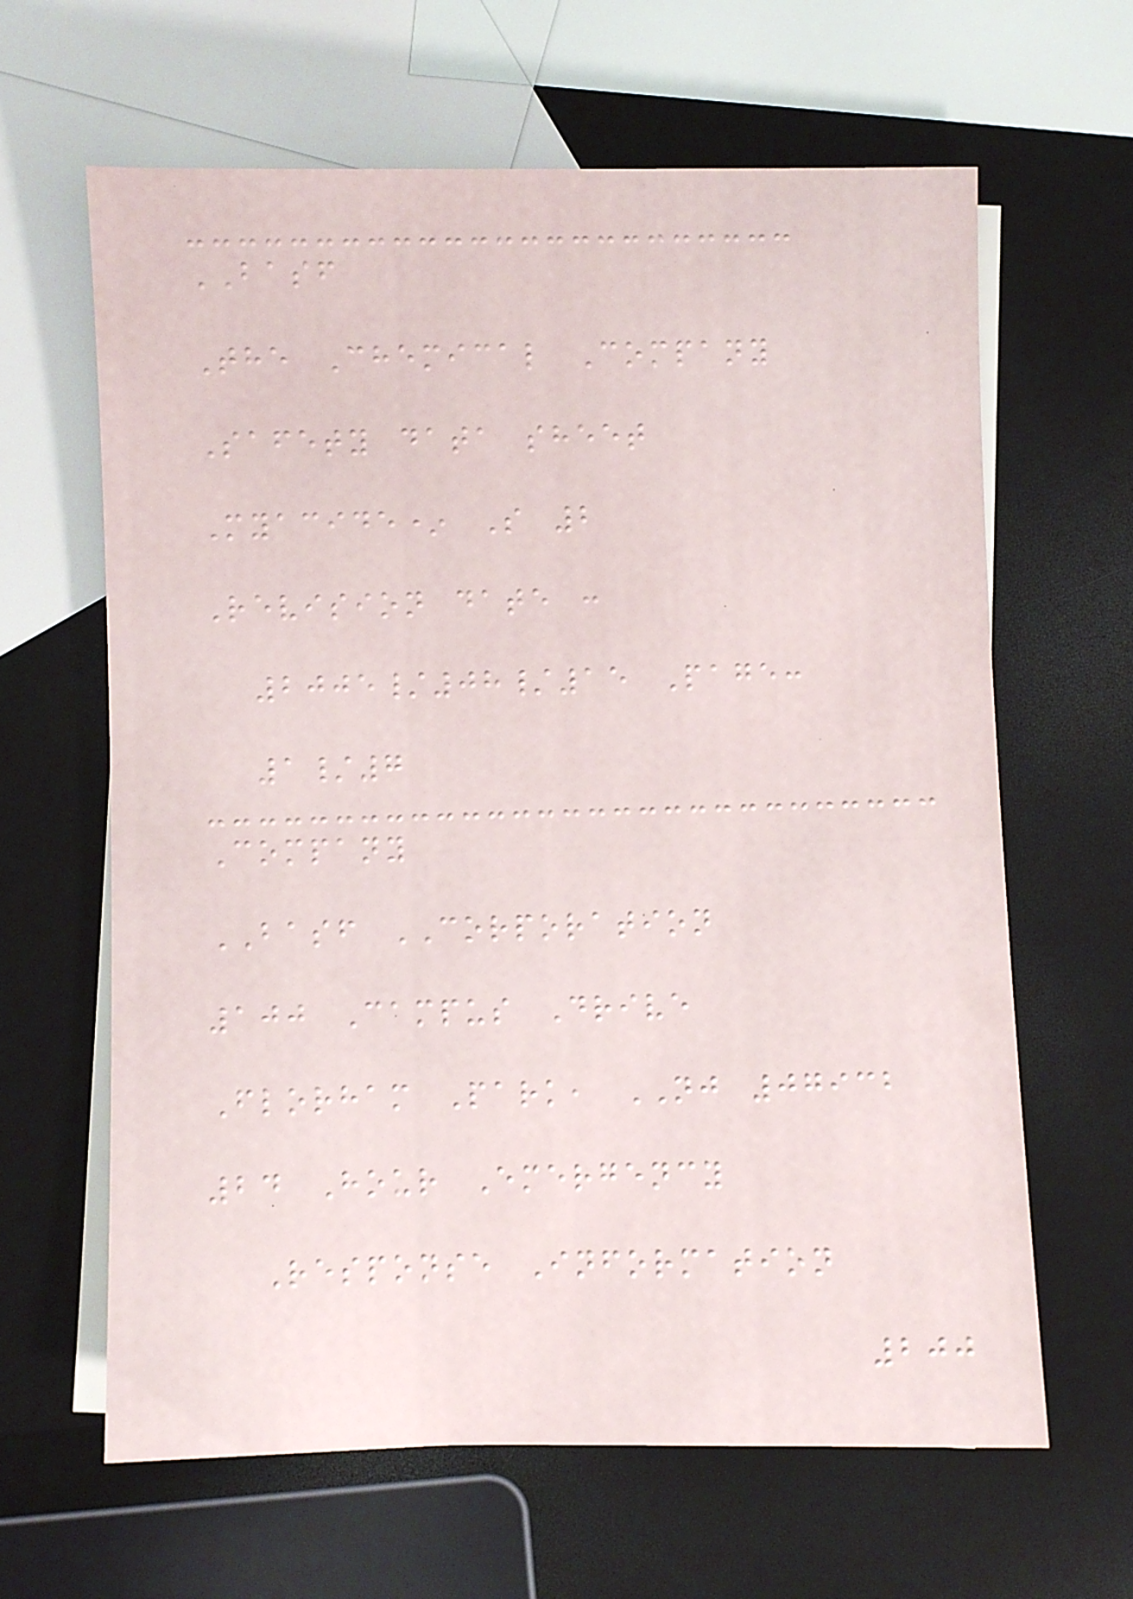BASF
The Chemical Company
Safety data sheet
Myacide* S 2
Revision date :
2005/08/15 Page:
1/7
Company
BASF CORPORATION
100 Campus Drive
Florham Park, NJ 07932
24 Hour Emergency
Response Information
200
